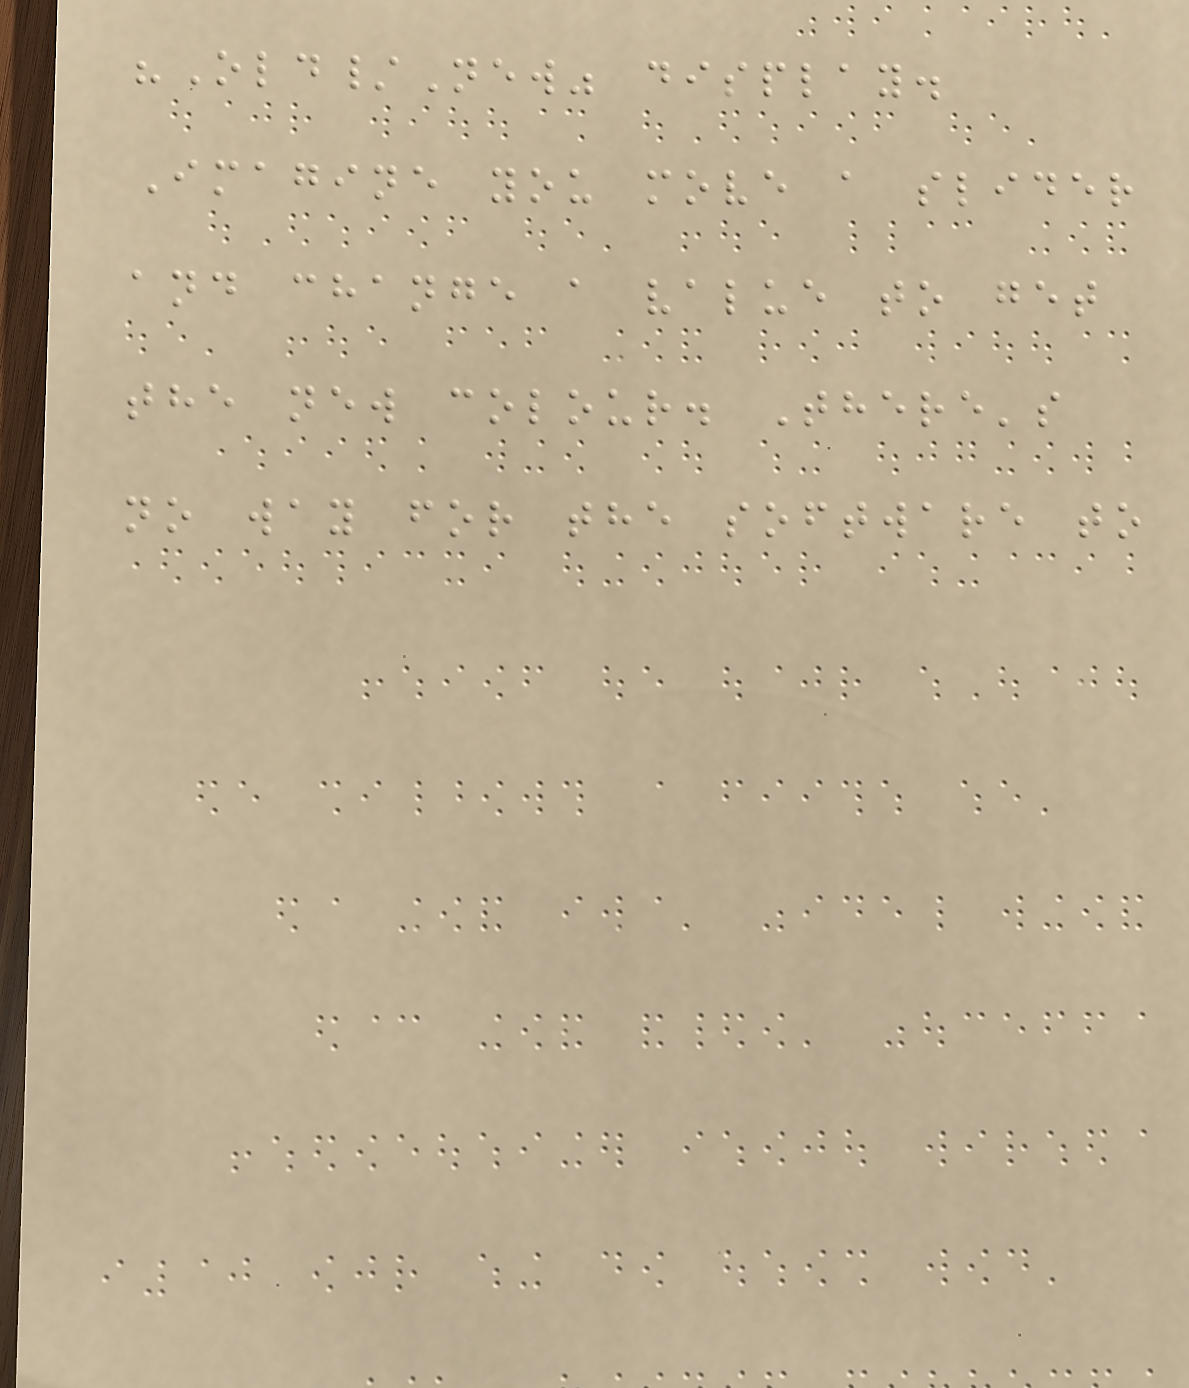"Old/New" display.
Imagine you move a slider
and change a value to get
the new colour. There's
no way for the software to
